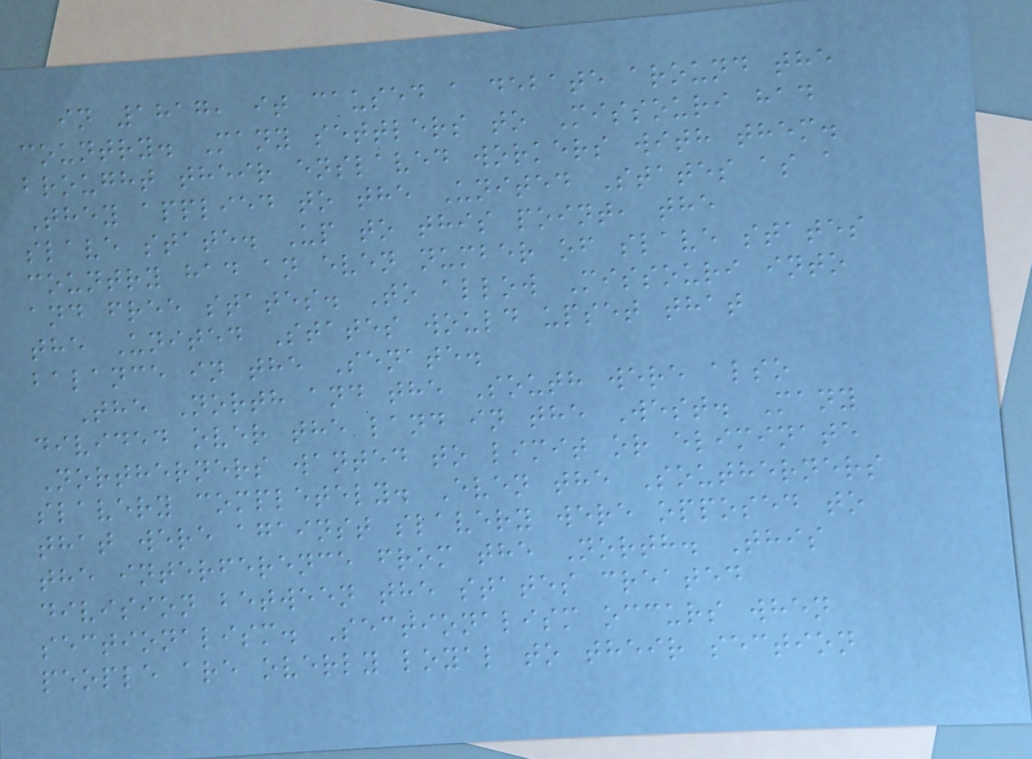in 1817, it caused a debate around the
country. Many settlers to Missouri had
brought their enslaved workers with them.
They applied to the United States as a
slave state. Up to this point, the
country had an even number of slave states
and free states. To allow Missouri into
the United States would upset that
balance in the Senate.
The North and the South were also
divided over the land in the West. Many
Northerners wanted to limit or eliminate
slavery completely. Even the Southerners
that were against slavery were opposed to
the interference from the North. This
division between the states created
sectionalism. Sectionalism occurs when
people are overly loyal to their section
